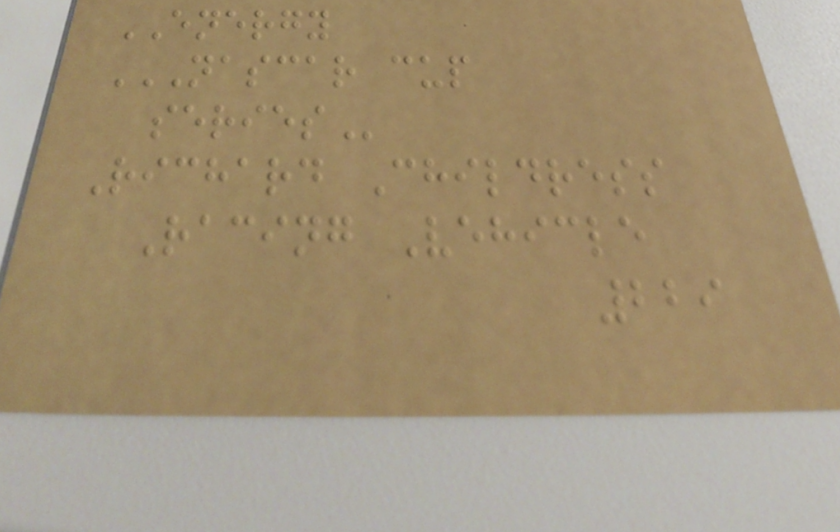ENERGY
NASCAR CUP
SERIES
Richard Childress
Racing Vehicle
229
